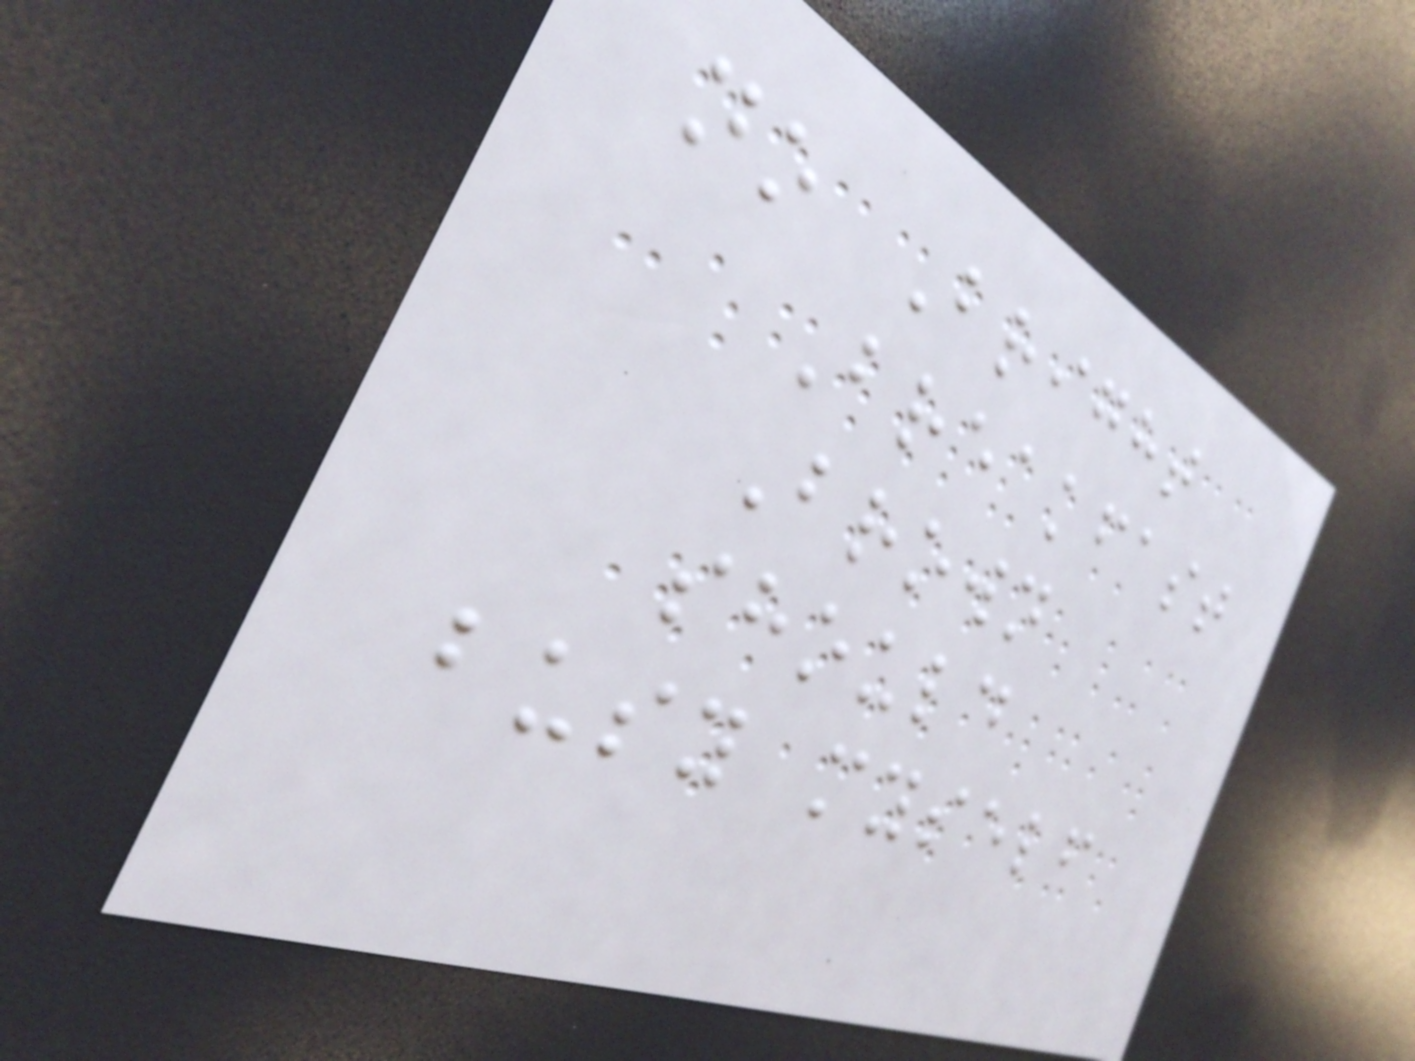no Bright
Breakfast
Brown
should
busy myself
